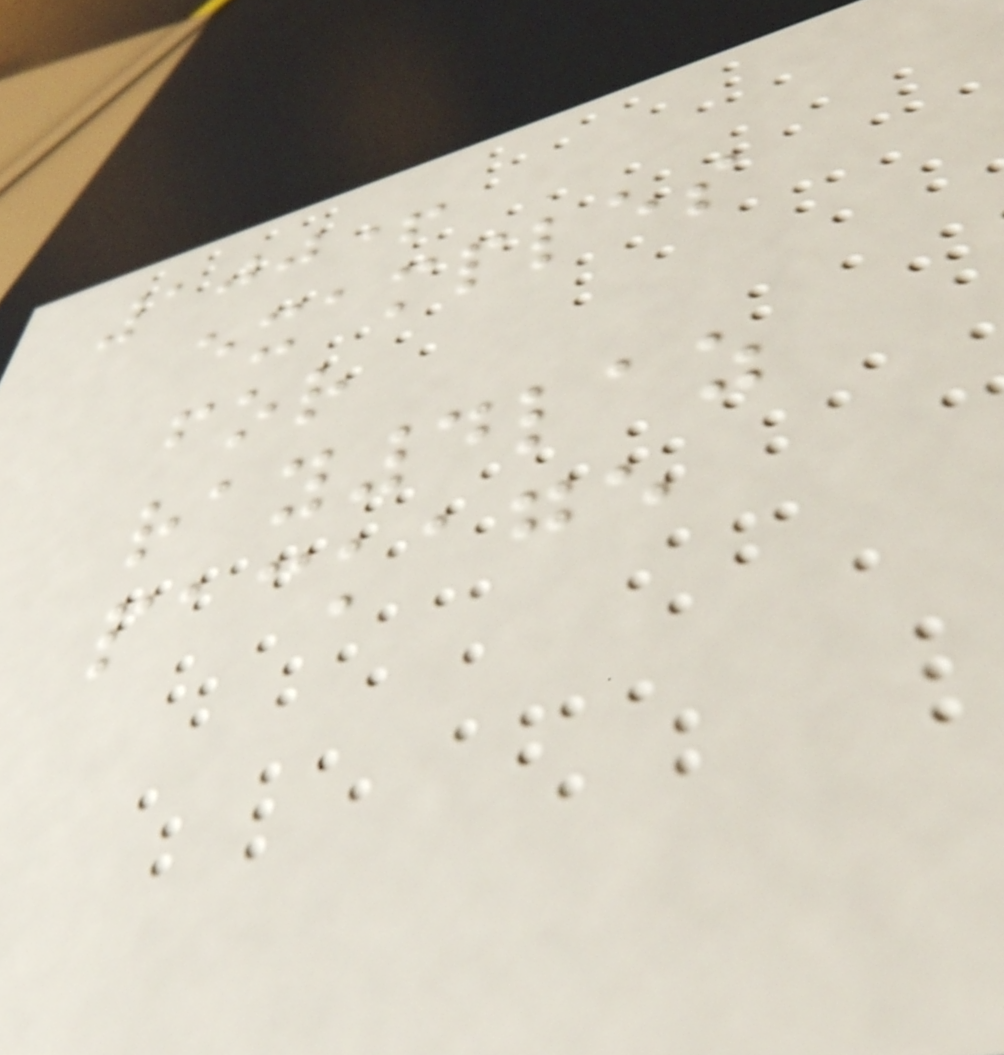100+
examples
for
ray4laz
package
